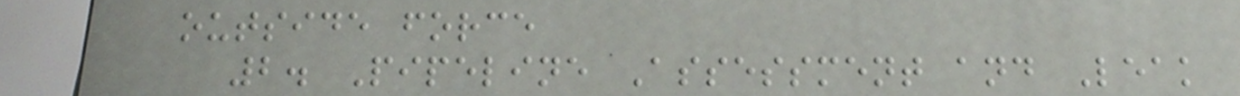outside force
2. Pipeline Assessment and Leak
